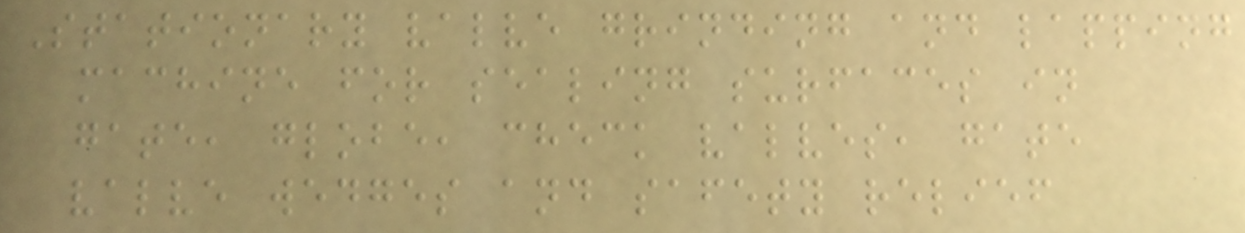Stationary valve grinding and lapping
machine for sealing surfaces in
gate, globe, check valves, gate
valve wedges and safety relief
